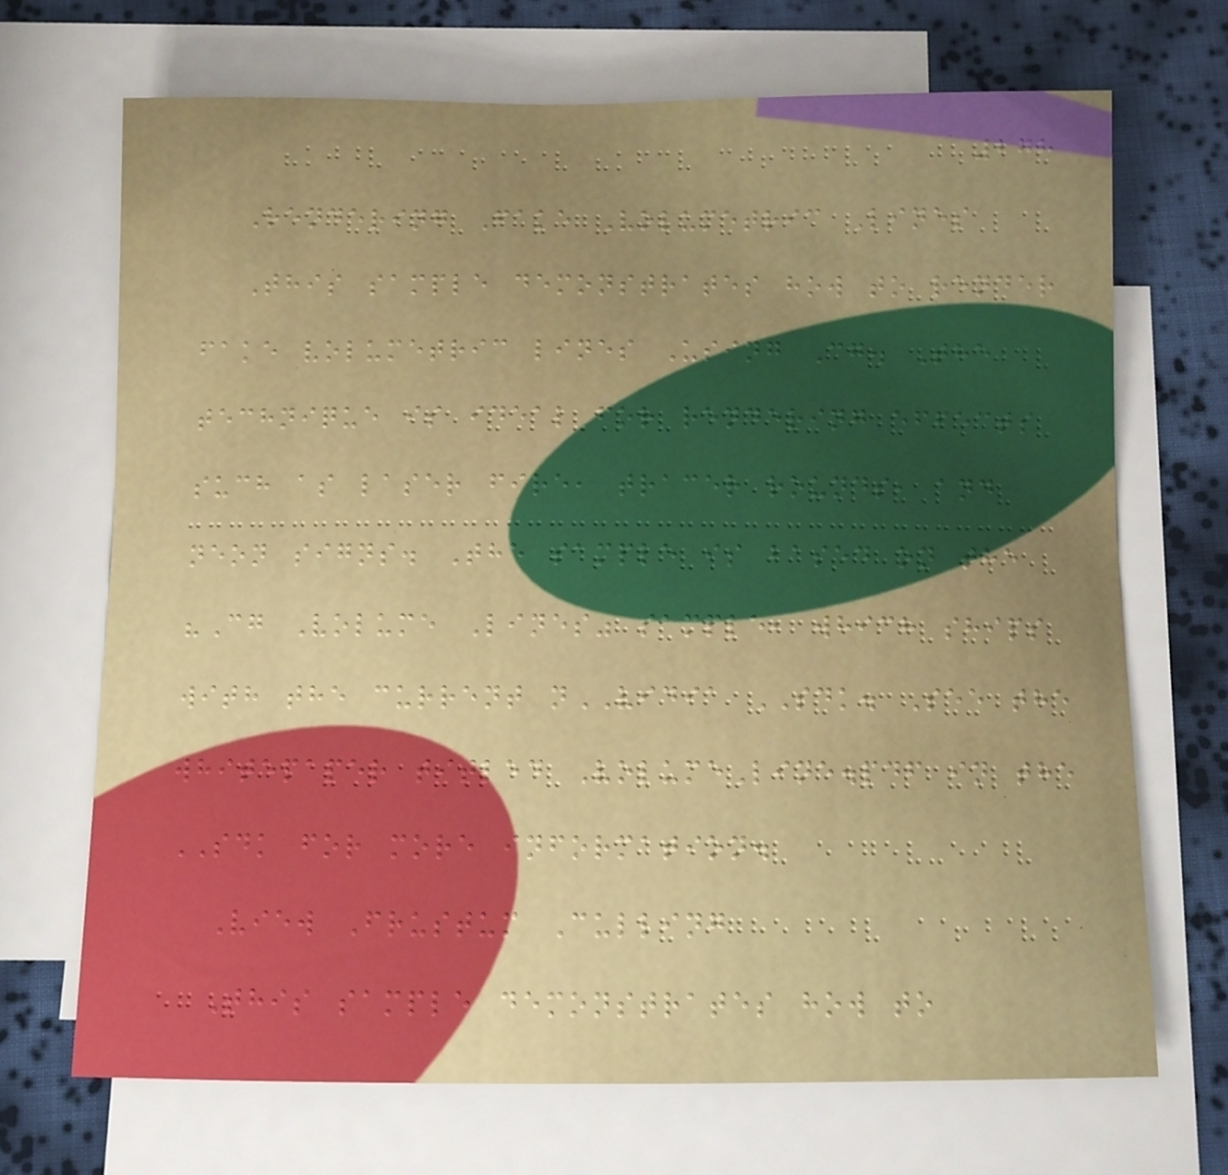278
Rendering Fake Volumetric Lines
This sample demonstrates how to render
fake volumetric lines Using Cg. The
technique is ideal for rendering effects
such as laser fire, tracer rounds, and
neon signs. The sample is based on the
"Cg Volume Lines" sample, which ships
with the current nVIDIA SDK. See the
whitepaper titled VolumeLine.pdf in the
SDK for more information.
View Frustum Culling
This sample demonstrates how to
